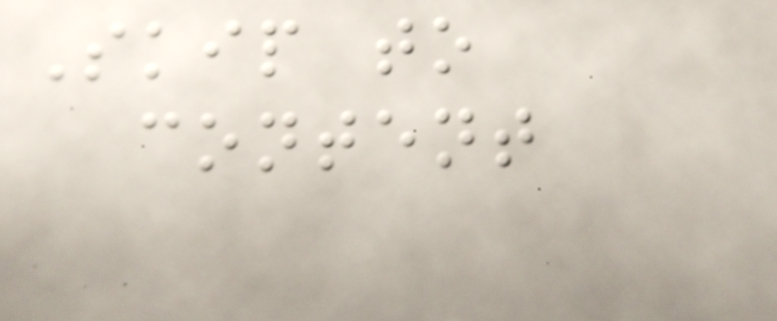Skip to
content
